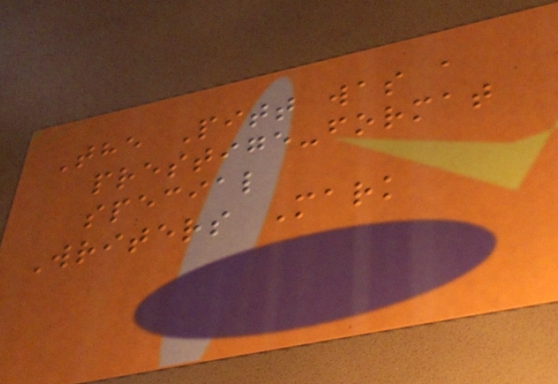The Pitt was a
prestige-format
special
Writers Mark
